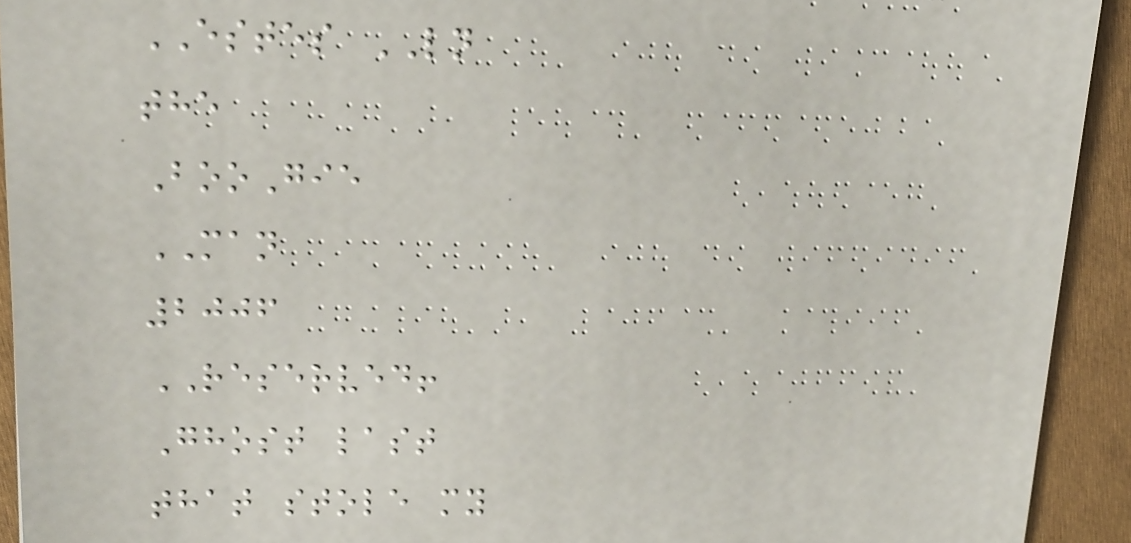ESTES LN
the
BooGie
MAN
2006
RESERVED!
Ghost last
that stole my
